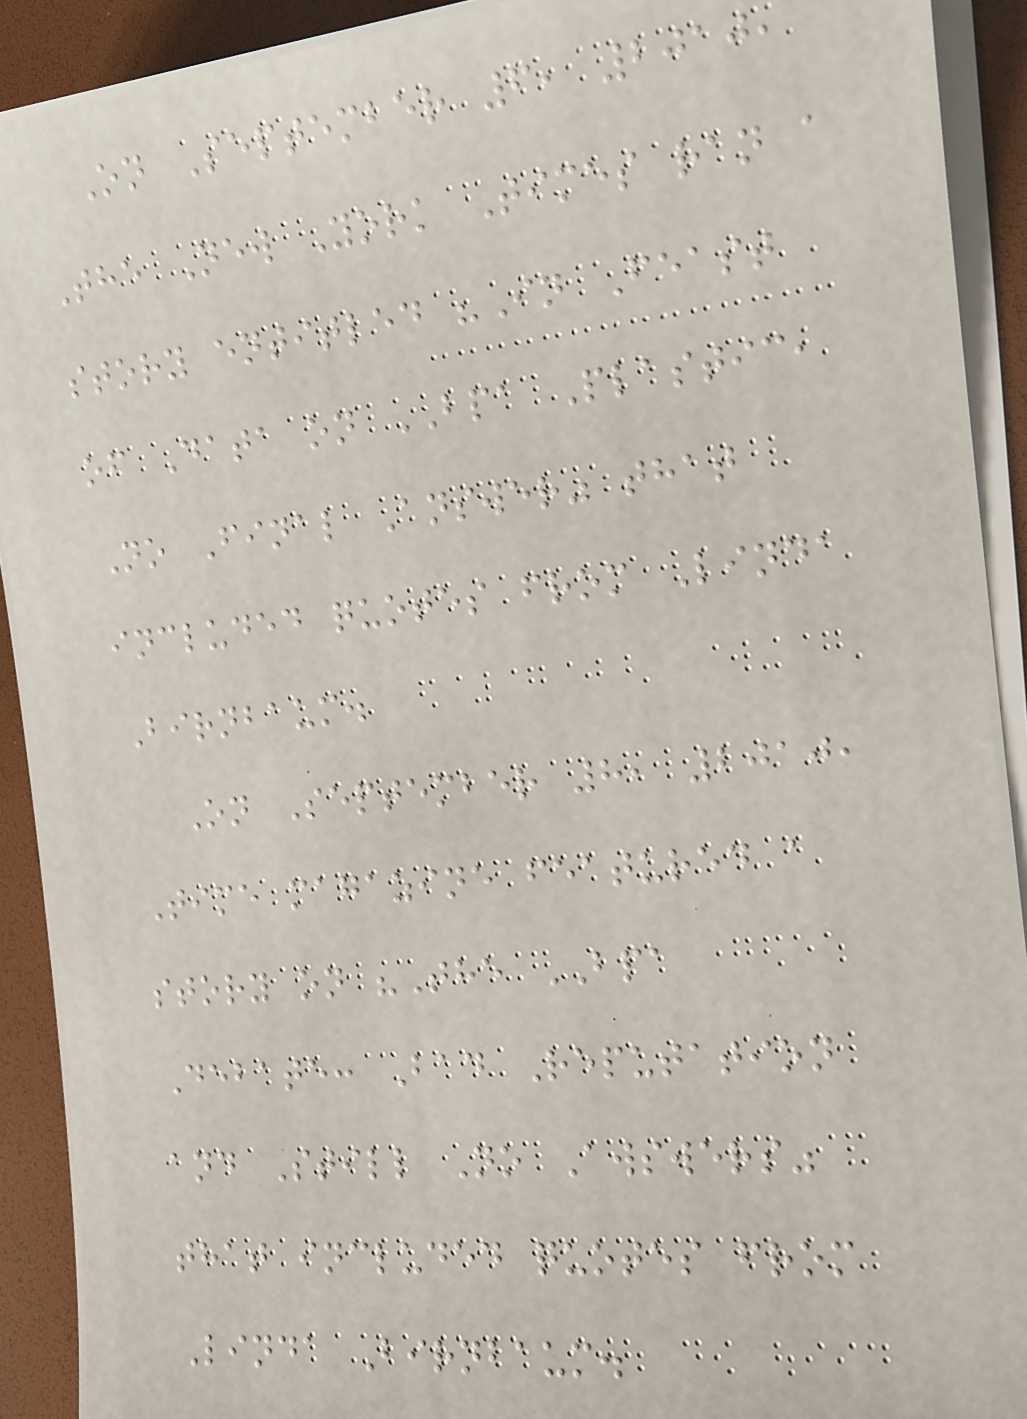On September 6, 2010,
The New York Times ran a
story entitled "In Feast
of Data on BPA Plastic,
No Final Answer" that
included quotes from Linda
Birnbaum.
On September 8, 2010,
Time magazine featured a
story on "The BPA
Debate: Bad Reputation
and Still No Awswers"
that included quotes from
Linda Birnbaum.
